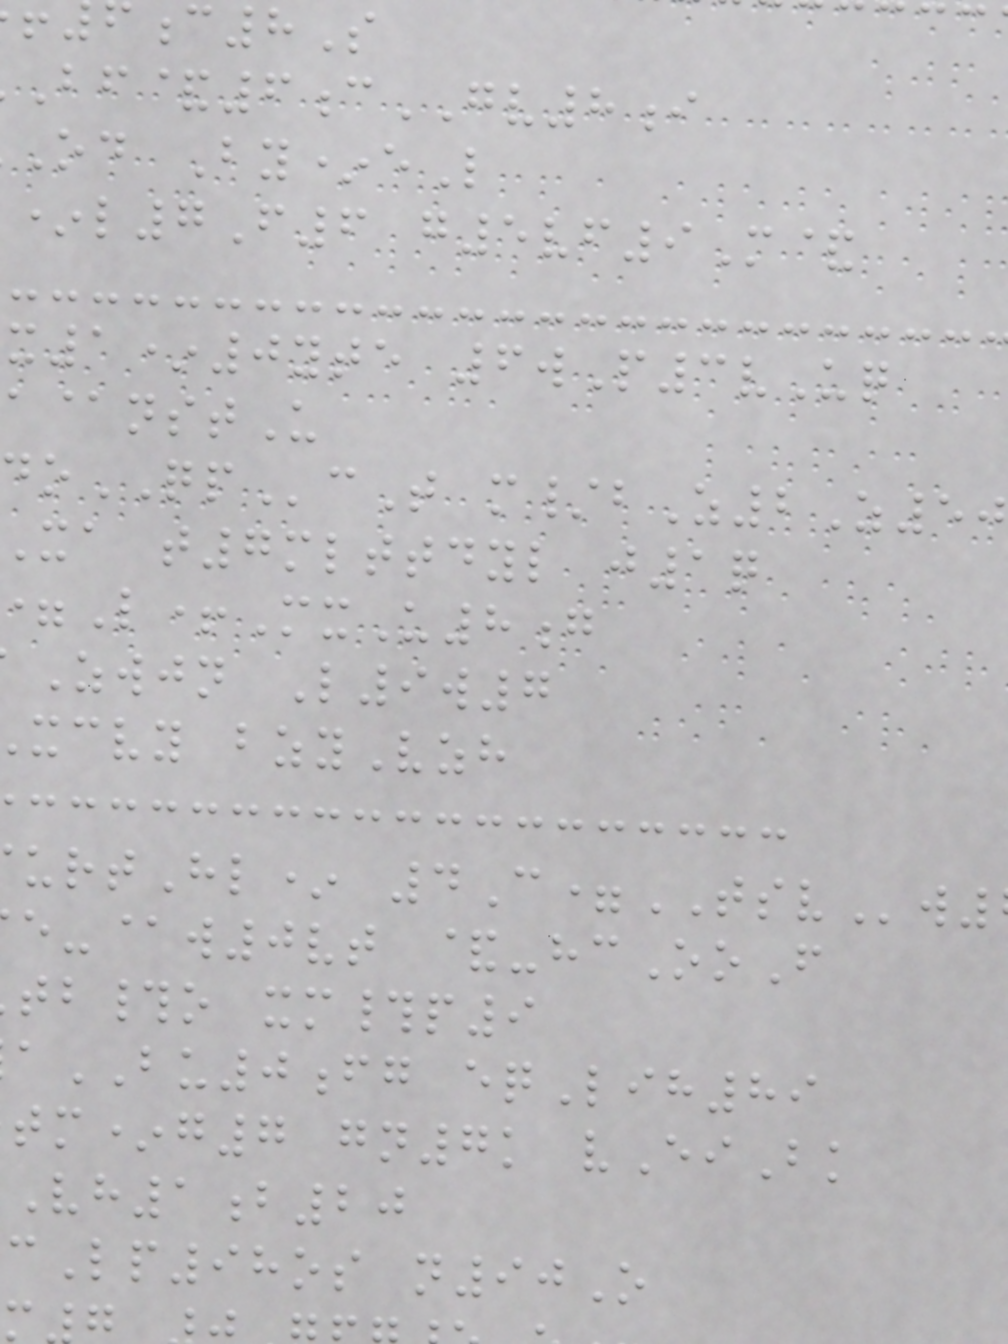c8S
&6cGV8i
od By*eL
*l7F6 g5vf9M&
x1*0yte 6wP3vUq
@nstU
oQPcT m/bZ2Z50
xa t7mlttdyl j1q
L+MxU8g
Zwjn L9w7
xcvy bzyVzh
urtHl* 4C=TSVw
-@w0vt &-hcOoF
tb#o xm#p9
BU0fg eqLih89
tm*g7 gn7k vEiBk
Vh1b20
Lp98os n90O
